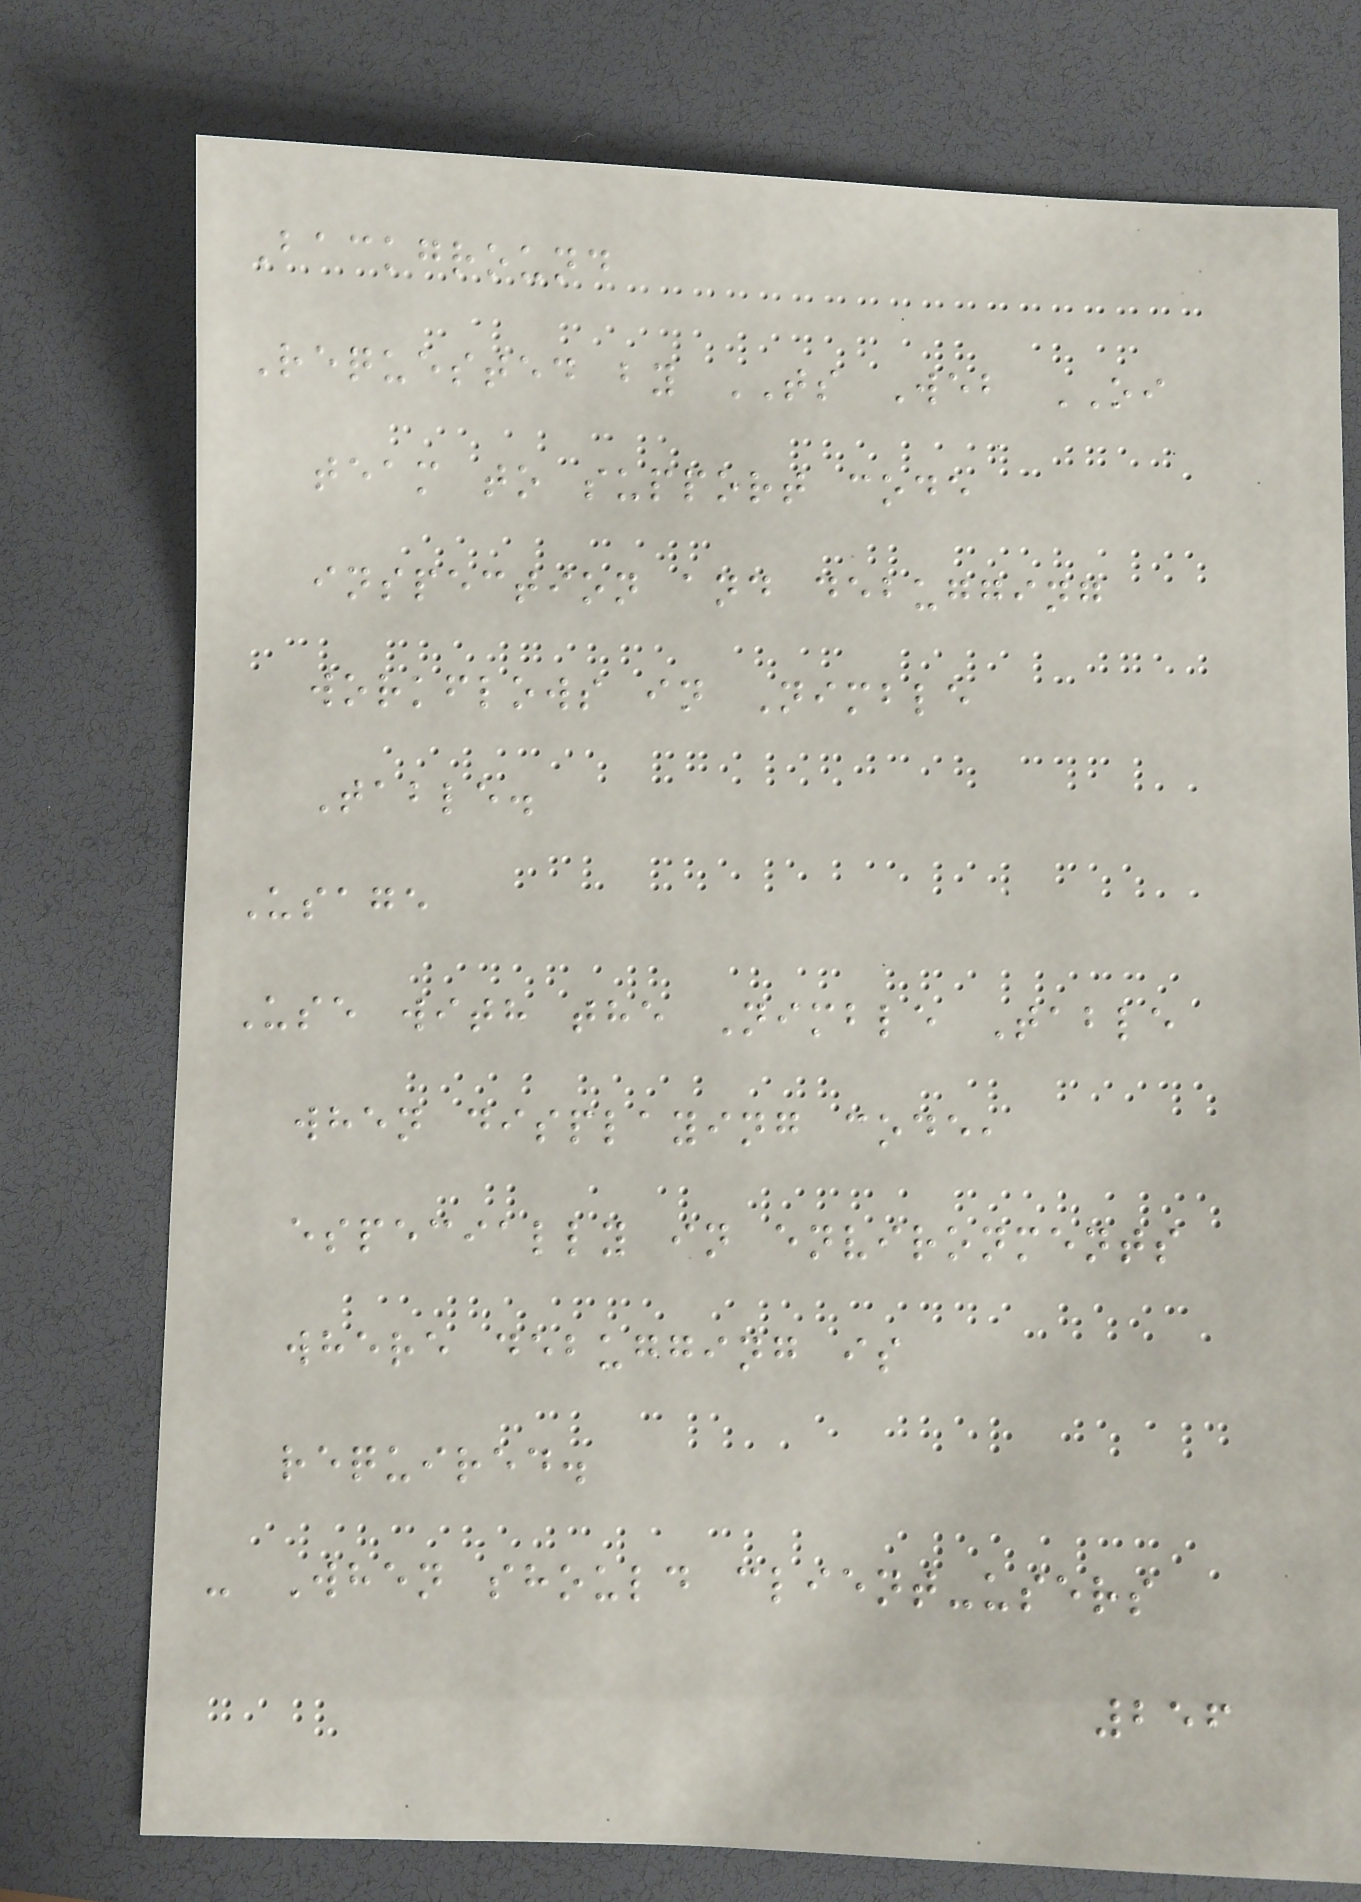Background
Requested by TS Web OI
team to support code
inspection and debugging
workflows in Nimble
Table.
Usage
Use with the Nimble Table
when displaying code,
especially in environments
where debugging is
required.
- When should client-users
256
